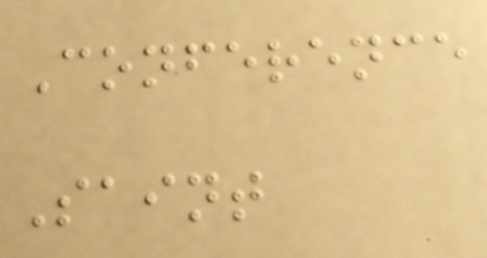Conference
Saint
